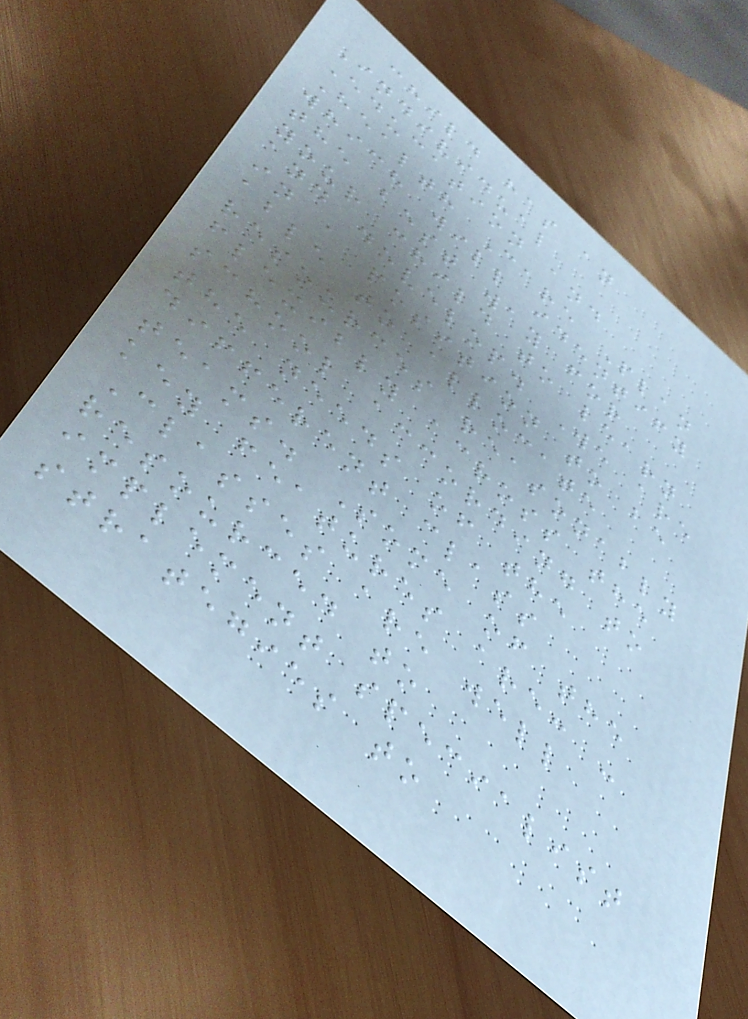child has an
Individual
Education and
Health Care Plan
which will identify
the best way for
your child to learn
and develop. We are
in a position to be
able to allocate
resources reasonably
flexibly across the
school according to
the needs of the
different class
teams. Some of the
key features are: -
Classes are well
resourced to
implement specialist
strategies to
